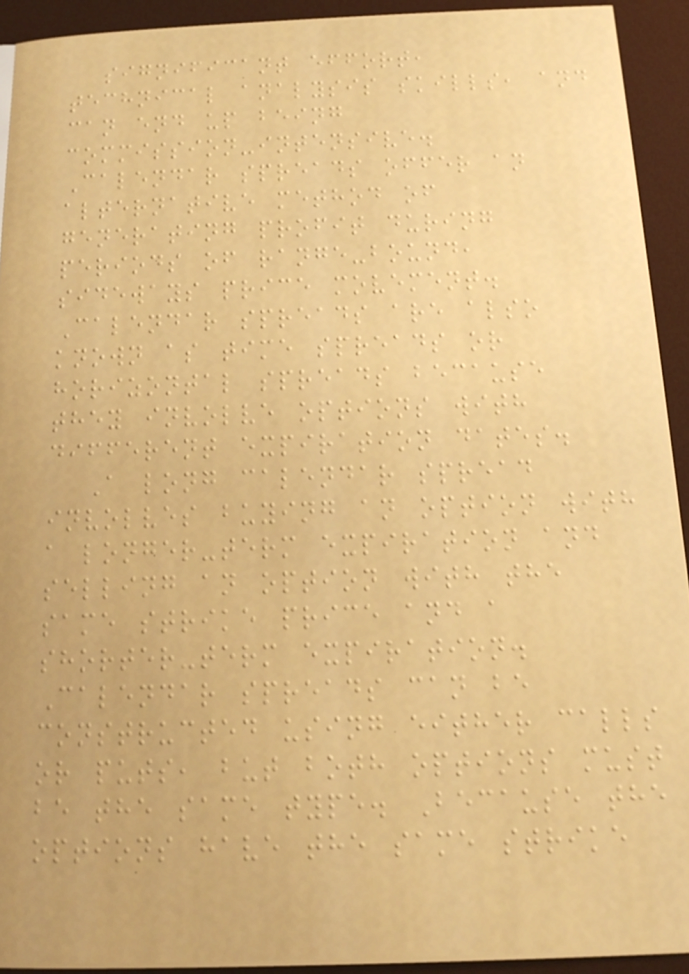significant effort,
technical analysis skills, and
can end up being
commission-intensive.
Calendar spreads offer an
alternative method of
generating profit during
periods of range-bound,
sideways price movement.
Calendar spreads are also
known as time spreads or
horizontal spreads because
they involve options with
different expiration dates.
A long calendar spread
involves buying an option with
a longer-term expiration and
selling an option with the
same strike price and a
shorter-term expiration.
Calendar spreads can be
constructed using either calls
or puts, but both options must
be the same type. Because the
options have the same strike
